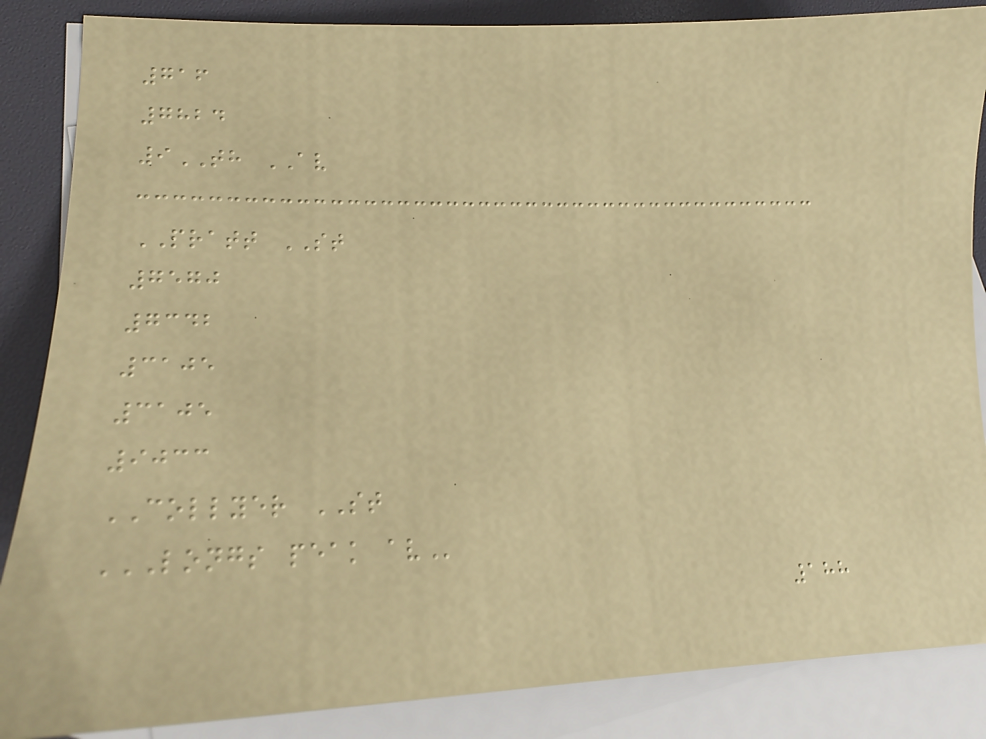716
7824
9TH AV
PRATT ST
7570
7342
3105
3105
9033
COLLYER ST
LONGS PEAK AV
188
